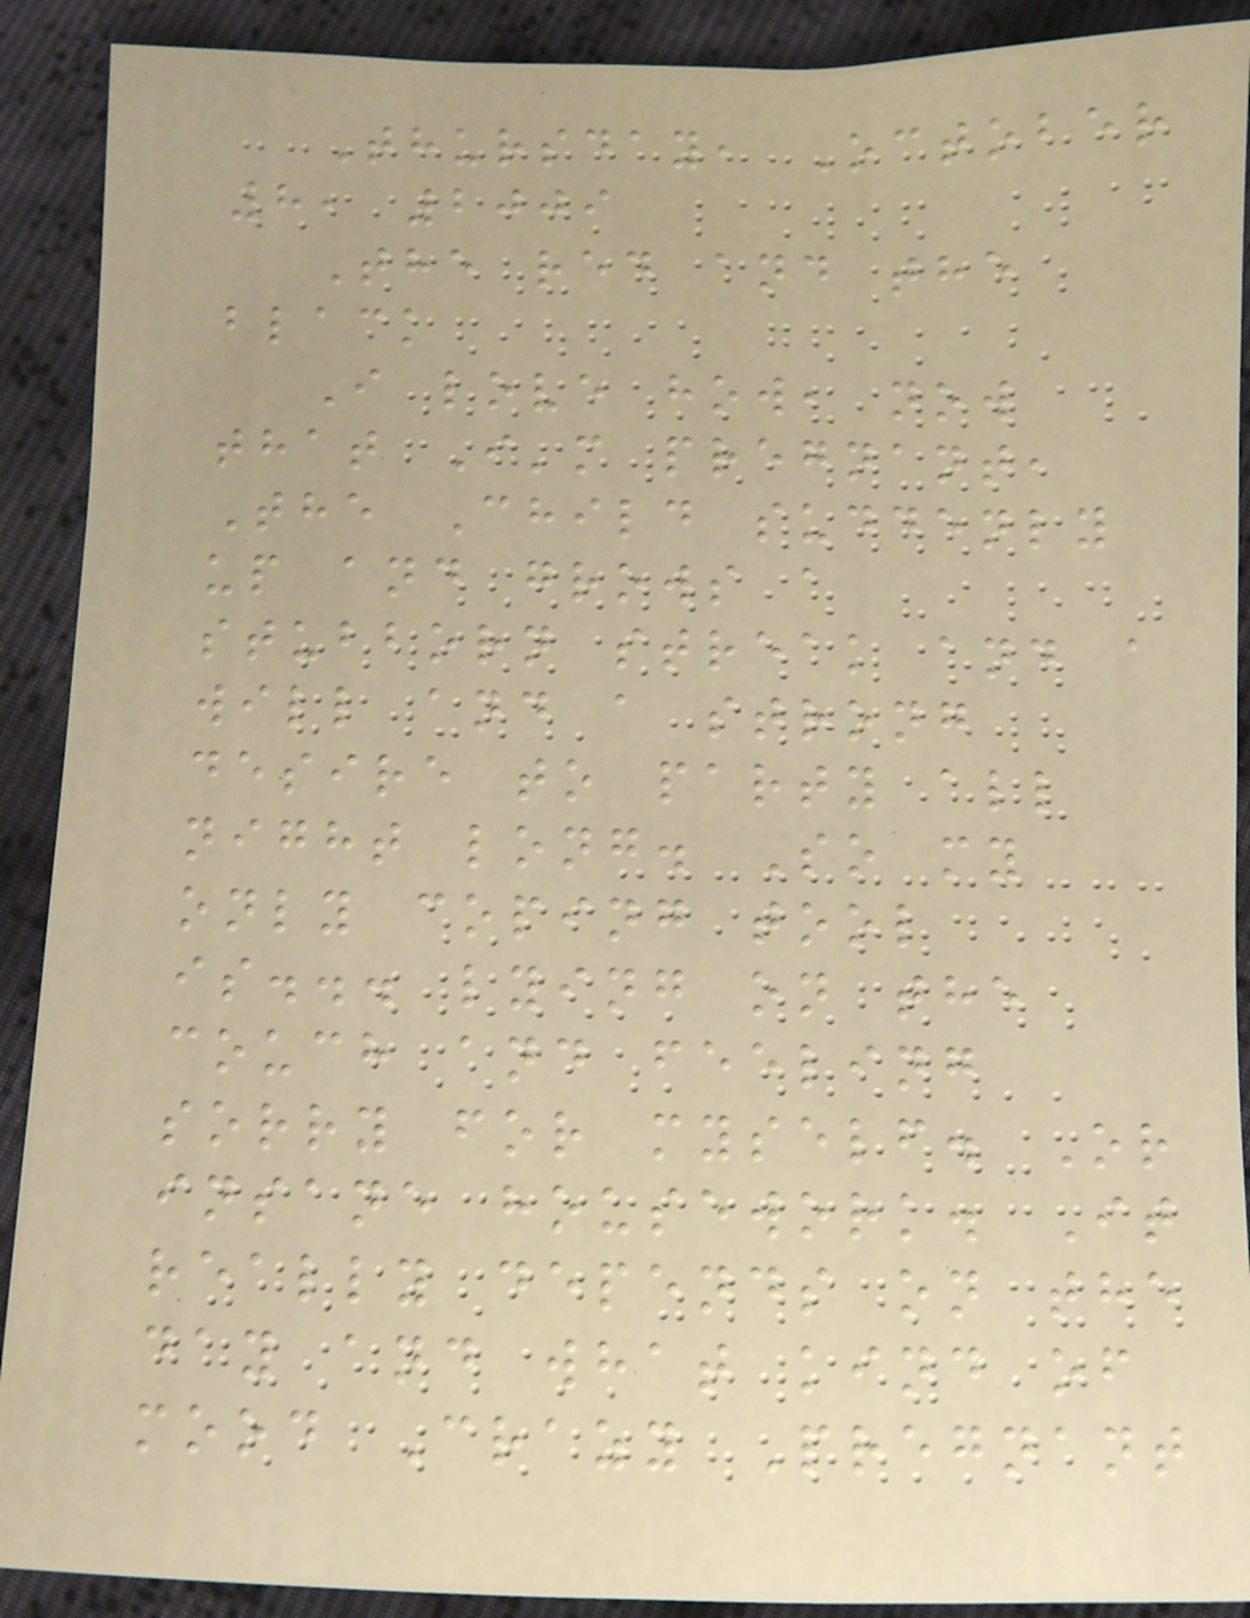Thursday, October
8, 2009
The red and the
black
I love how, now
that I'm pregnant,
The Child suddenly
up and grows a
stubborn streak and a
will and a strong
desire to party all
night long. So my
only coping tool
is... lying on the
couch and feeling
sorry for myself. Or
insane housework. It
really depends on the
day and what kind of
mood Crazy Pregnant
